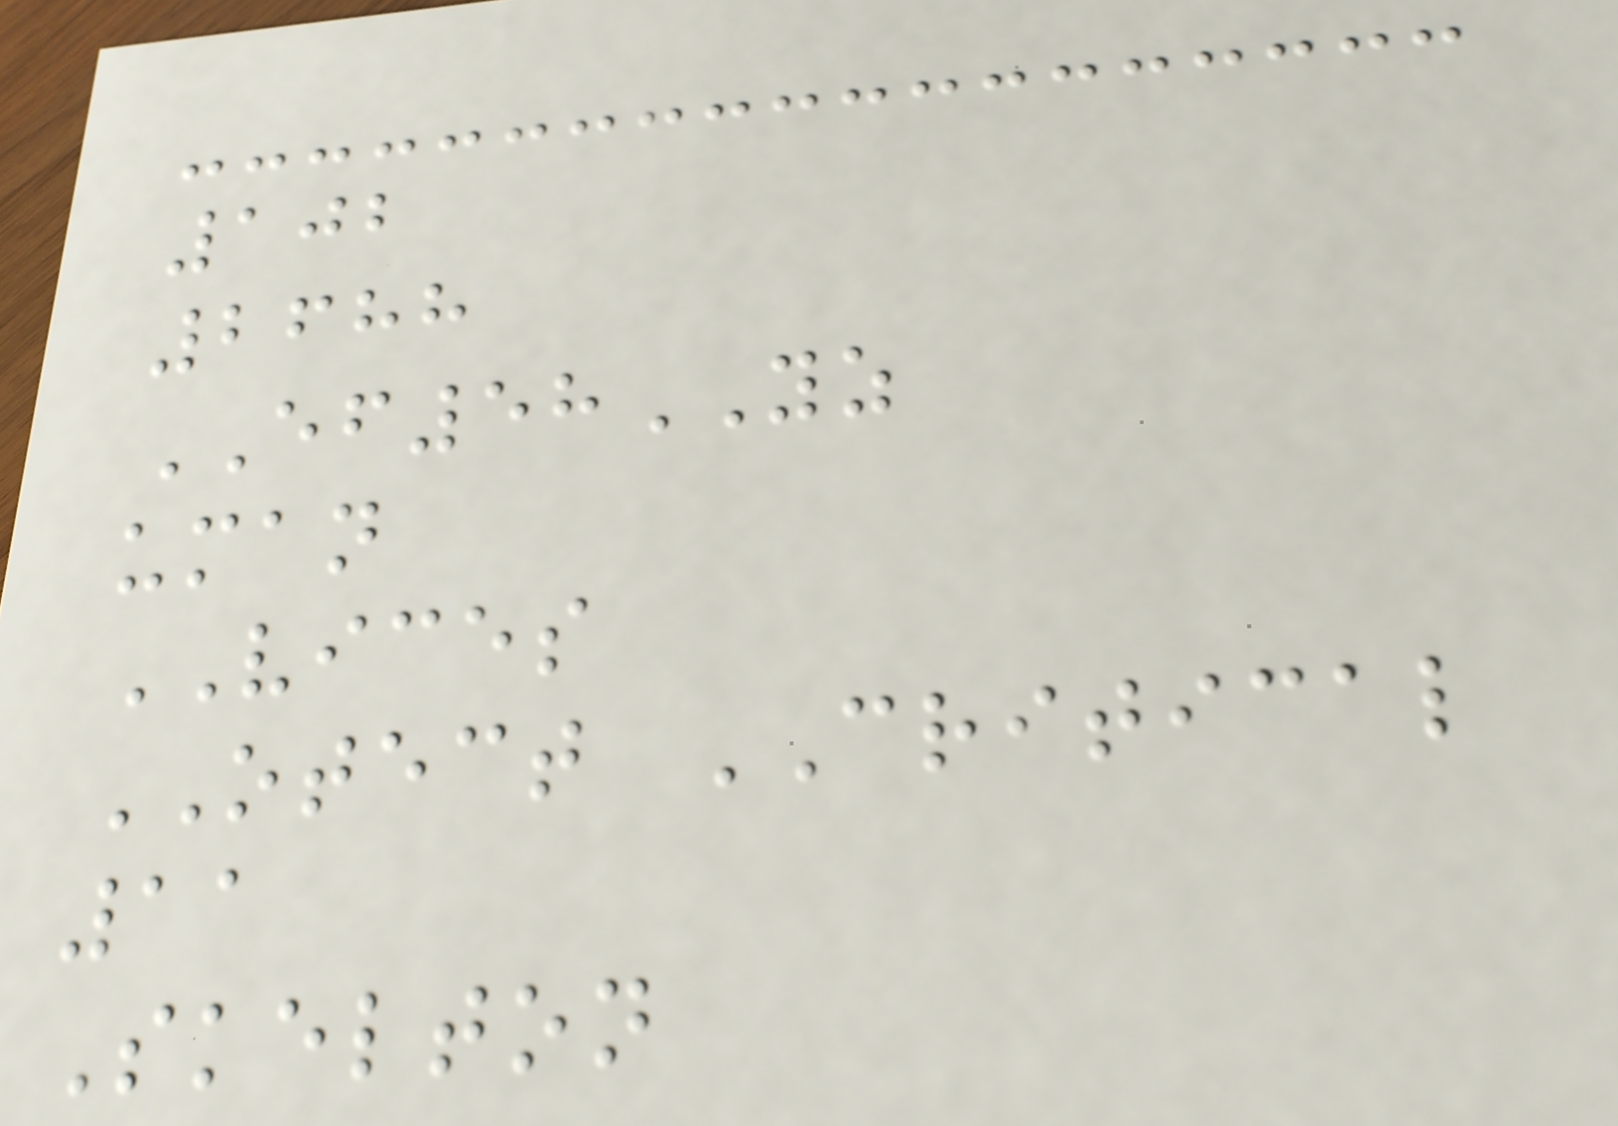102
2688
EF58YZ
uman
VICES
OTECT CRITICAL
11
Skelton
